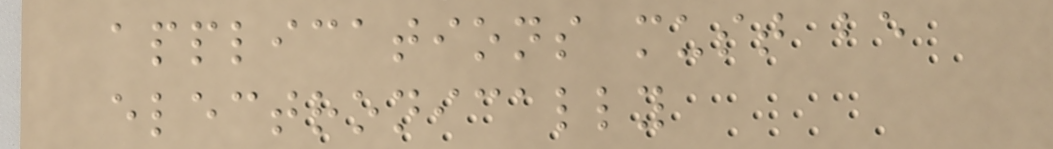applications must be
electronically
